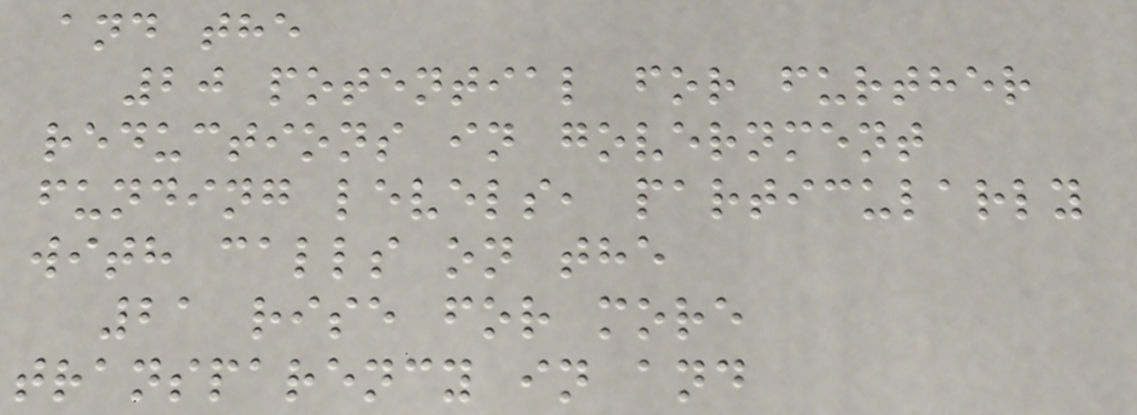and the
20 potential for further
reductions in government
funding levels, particularly
with calls on the
21 rise for more
transparency in and
